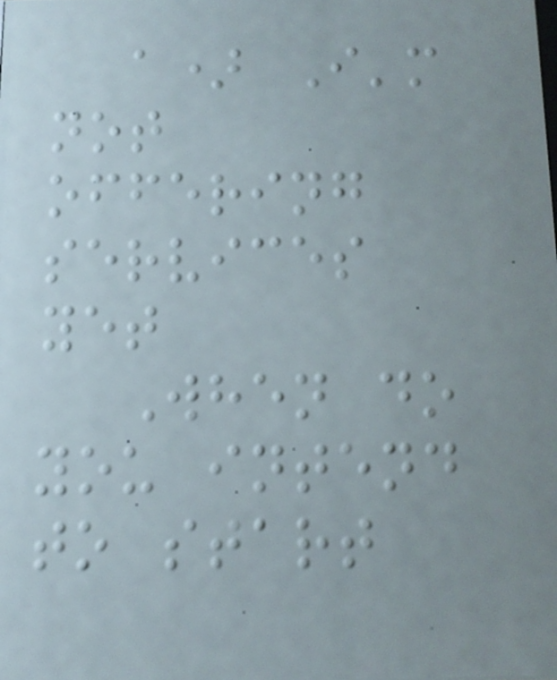a) I'm
not
offering
services
yet
When do
you intend
to start
